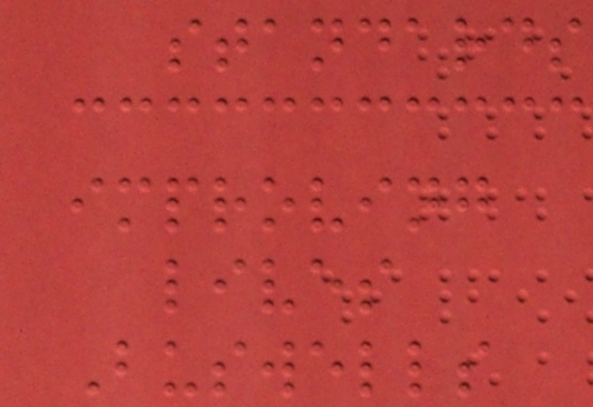standards
improving
lives
Buswells
